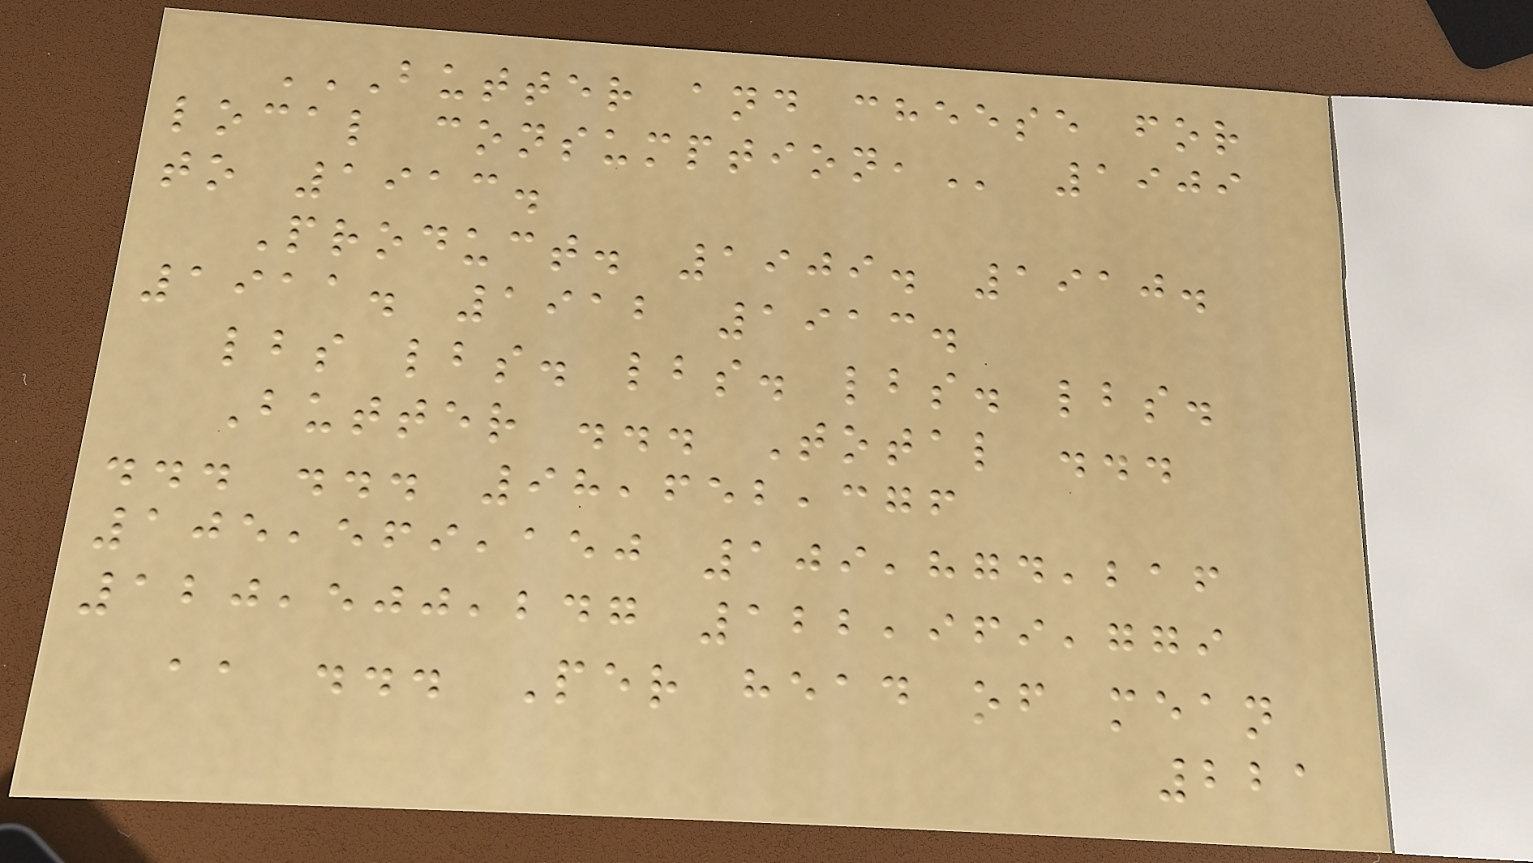BUTTER AND CHEESE FOR
LOCAL CONSUMPTION, 1909
to 1913.
Product. 1909. 1910.
1911. 1912 1913.
lbs lbs. lbs. lbs. lbs.
Butter ... Total ...
... ... 98,652,376
105,569,150 109,874,216
120,500,247 122,969,779
,, ... Per head of mean
221
